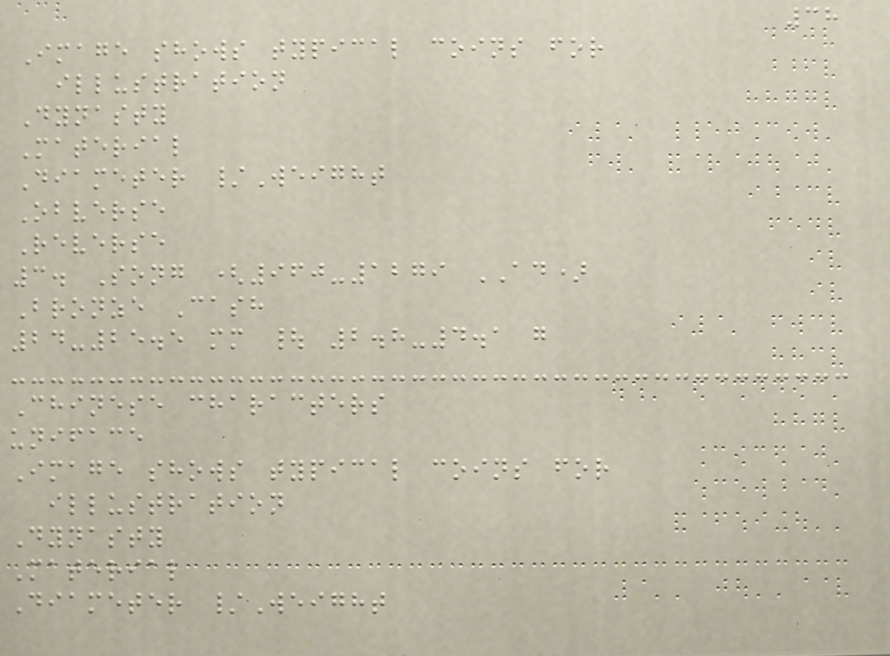38
Image shows typical coins for
illustration
Dynasty
Material
Diameter /Weight
Obverse
Reverse
3. Song (960-1279 AD)
Bronze Cash
24-25.5 mm | 2.8-4.1 g
Chinese characters
uniface
Image shows typical coins for
illustration
Dynasty
Material
Diameter /Weight
